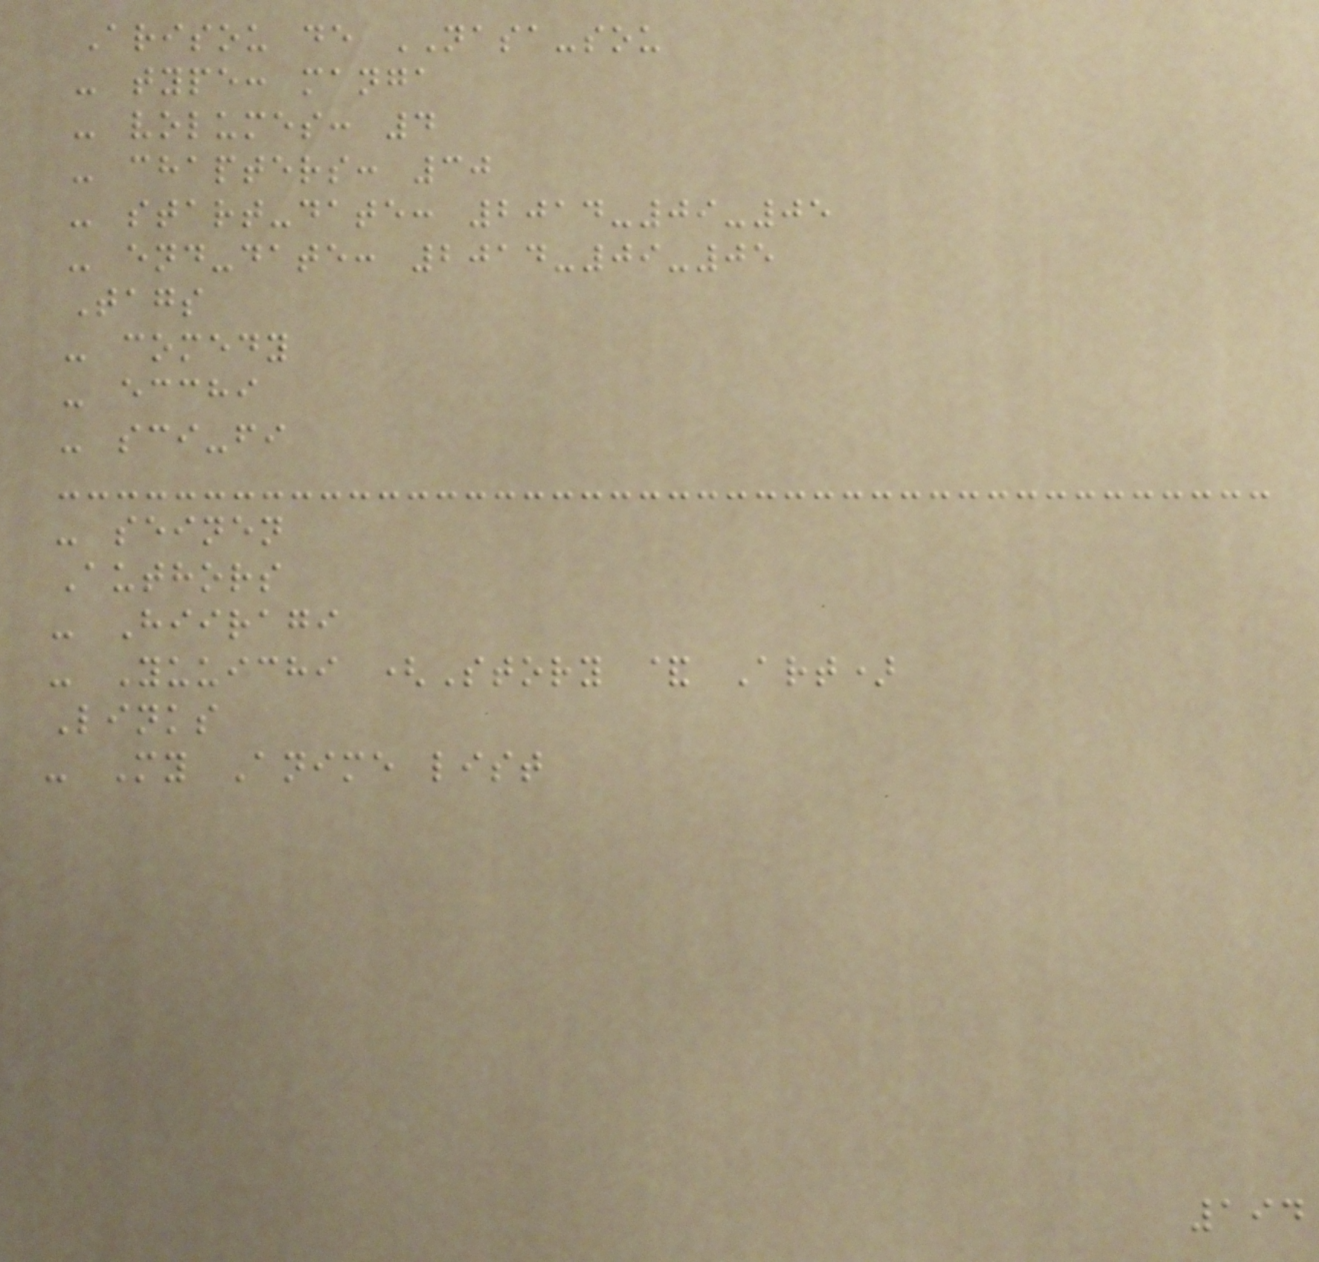Arisou de NASA-sou
- type: manga
- volumes: 4
- chapters: 30
- start-date: 2014-09-05
- end-date: 2014-09-05
Tags
- comedy
- ecchi
- sci-fi
- seinen
Authors
- Hiiragi
- Yuuichi (Story & Art)
Links
- My Anime list
194
